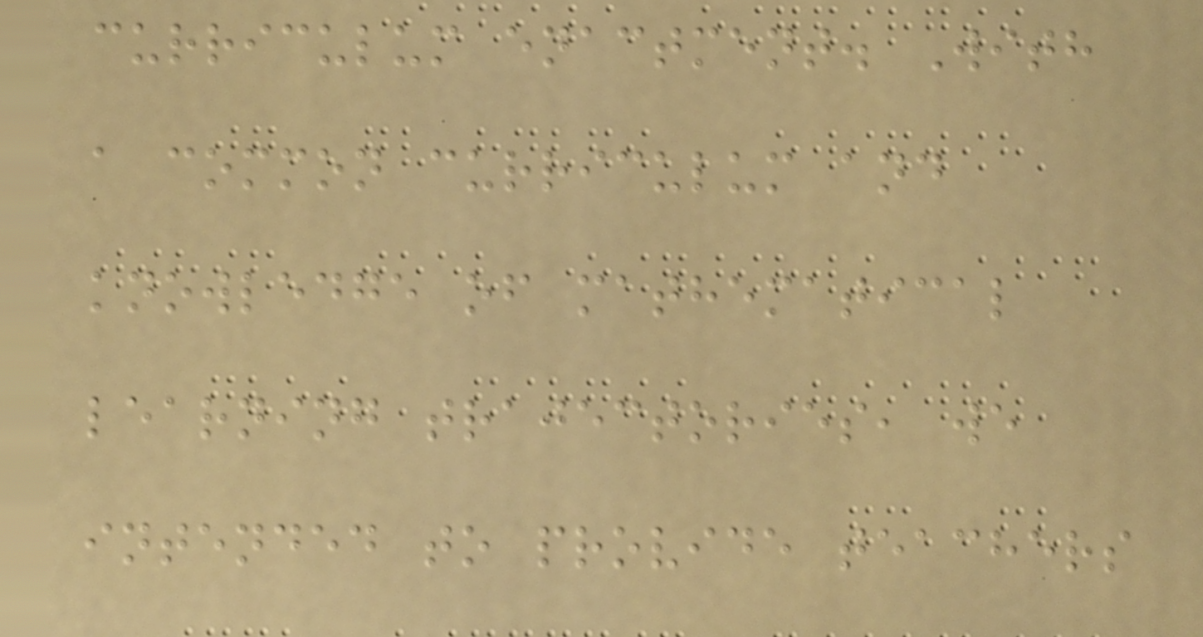curriculum enactment. With
a common curriculum and
knowledge of mathematical
learning trajectories, we
intended to provide teachers
